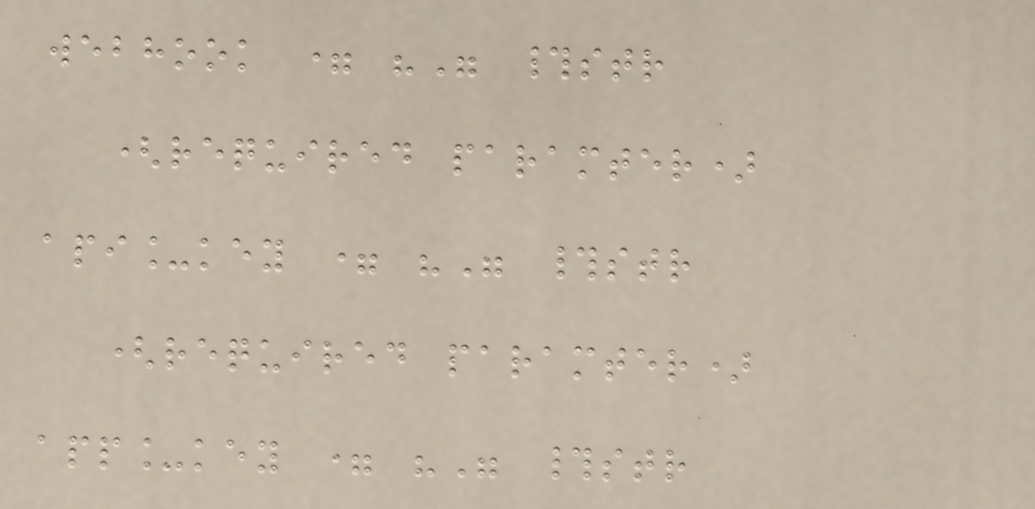webhook = "" #str
(required paramter)
api_key = "" #str
(required paramter)
app_key = "" #str
